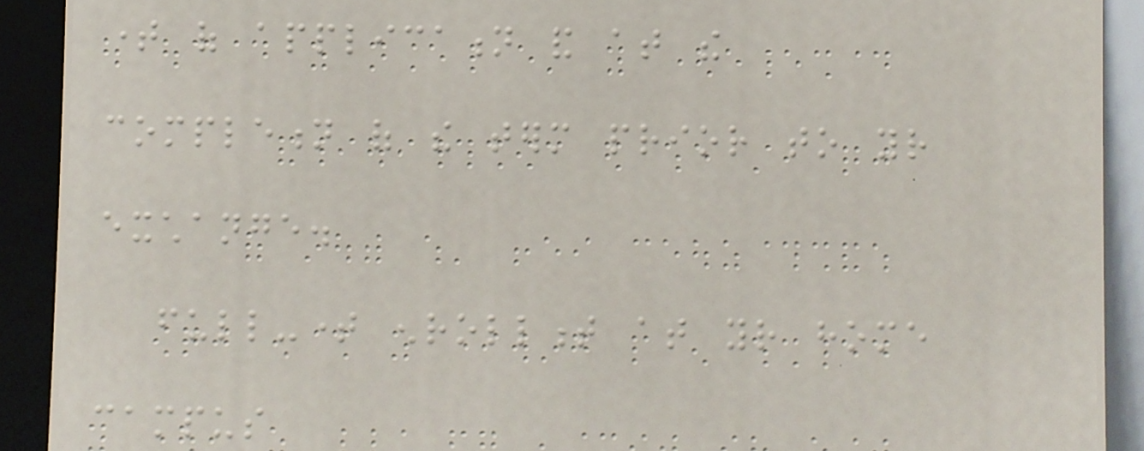time of application and at the
completion of the term prior to your
exchange.
full-time enrollment at your home
campus
